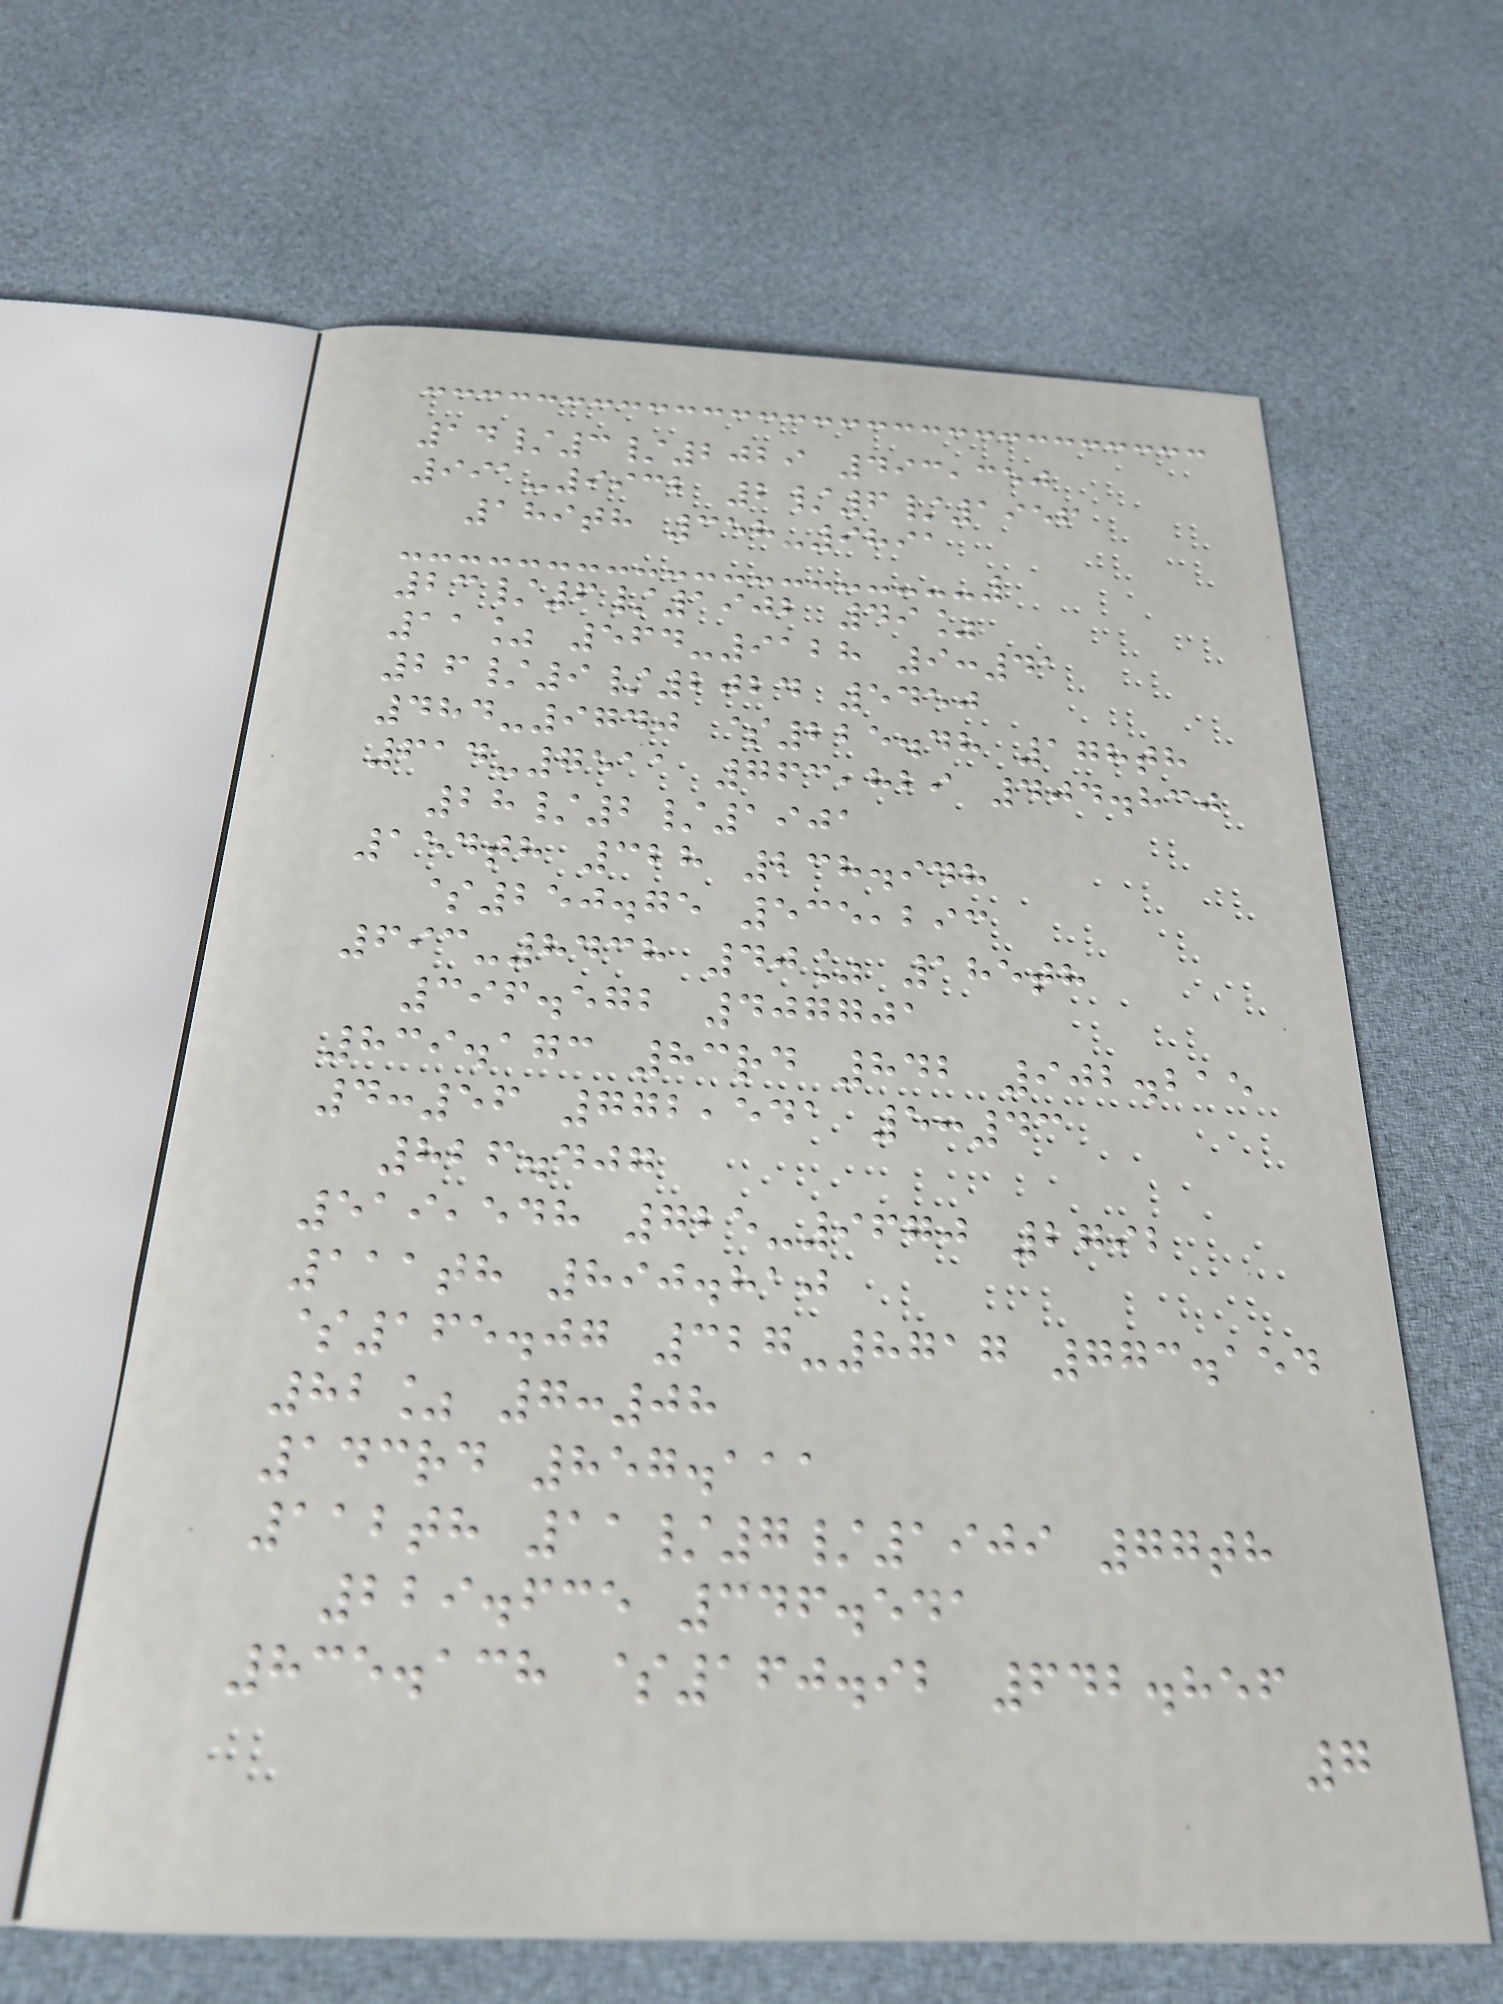14/3/2029 493,350
991-9932 2/6/1956
189th 358-9891
23/6/1902 49%
11% 564-9128 9:41
26/9/2024 5450
484-9740 $225.48 178th
614-7511 763,829 404.830
28/2/1901
154th 328 238.948
$250.75 535,293
693-8438 40% 185th
396.572 407701
839.173 83rd 842 902.215
4:56 772,541 5:43
826.407
519,548 725-9670 2792
111th 890.810
$165.07 327-8717 773.154
82% 7:08
143rd 857.111
112th 11/7/1909 77th
229.635 346.541
835.138 $160.92 642.856
7
